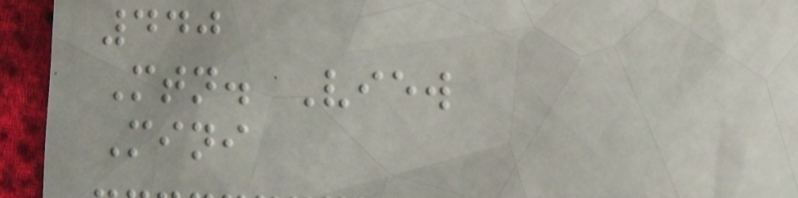440
Mtn. View
Mini
